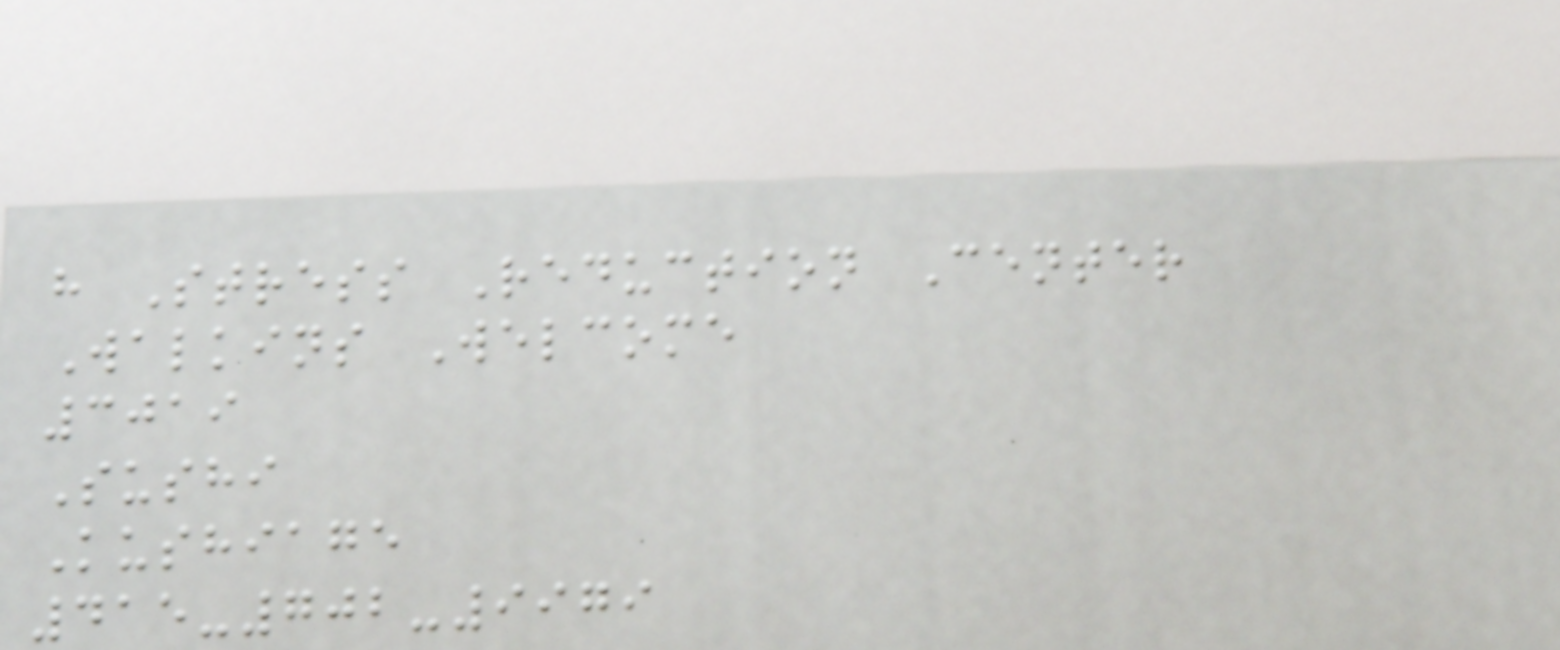h Stress Reduction Center
Walkins Welcome
3019
Sushi
Kushiage
415-702-9979
